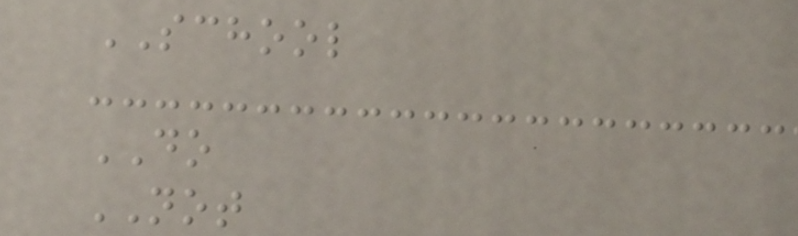SCHOOL
DO
NOT
